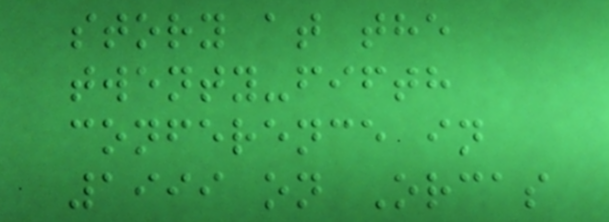story at the
twenty-fifth
conference in
1999 on Orcas
